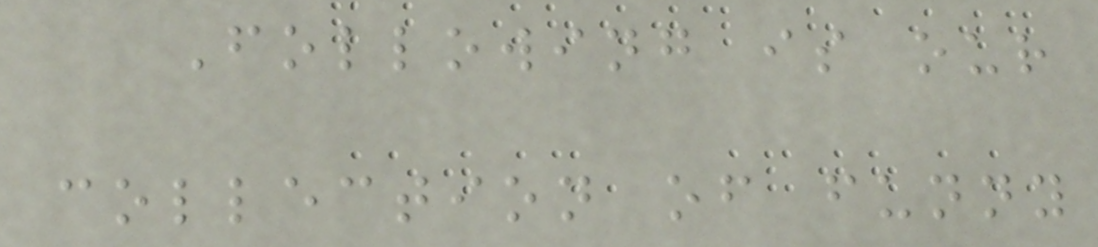Following is our
collection of funny
